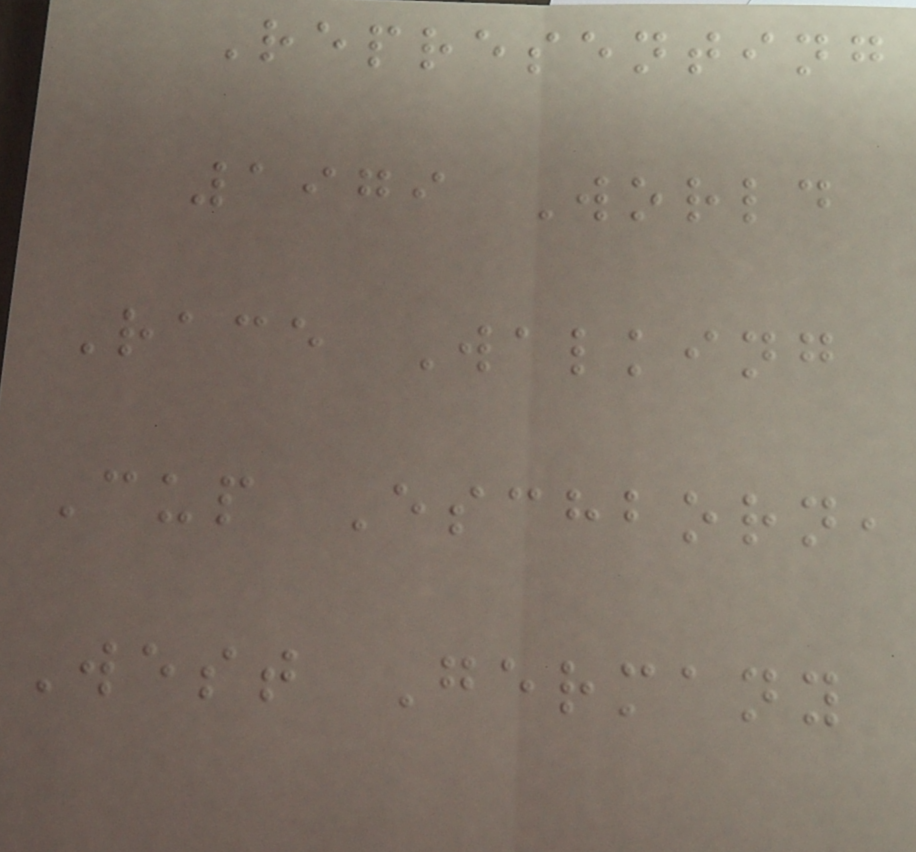Representing
1979 World
Race Walking
Cup Eschborn,
West Germany
